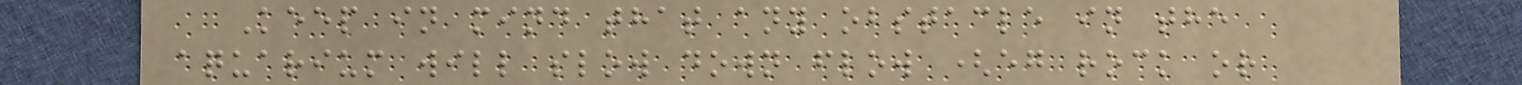Keep in mind that any obstacle in the
aquarium will slow down flow (eg rock or
